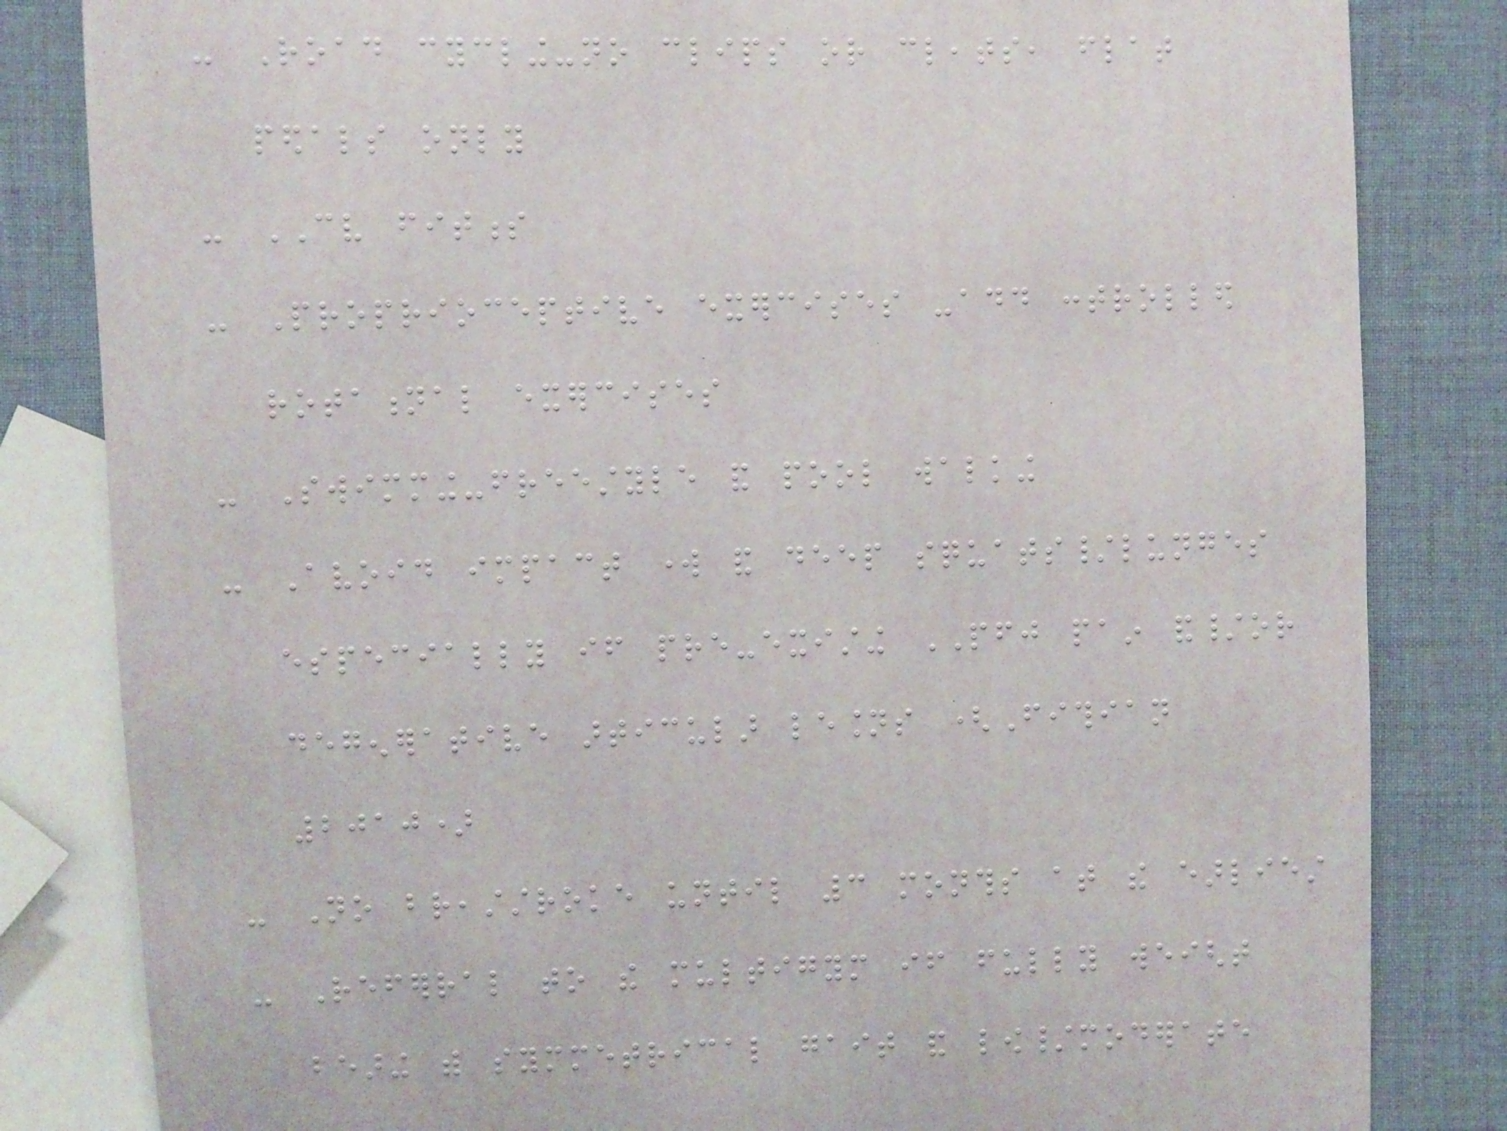- Road cycling-no clips or cleats, flat
pedals only
- CV fitness
- Proprioceptive exercises -add controlled
rotational exercises
- Swimming-freestyle and pool walking
- Avoid impact work and deep squats/lunges
especially if pre-existing PFJ pain and/or
degenerative articular lesions (Fithian
2010)
- No breaststroke until 3 months at the earliest
- Referral to the multigym if fully weight
bearing with symmetrical gait and low/moderate
